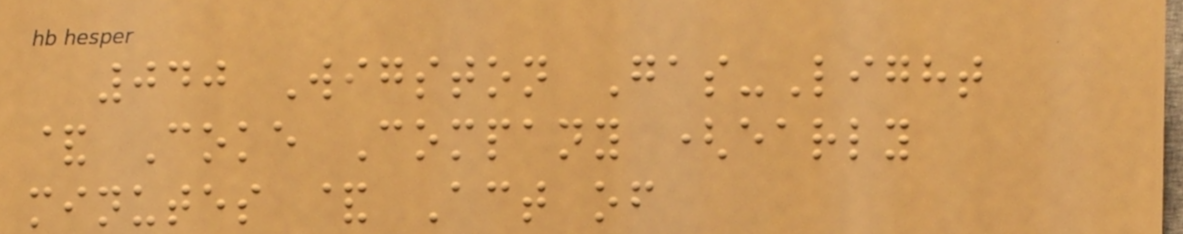040 Wigston Gas-Light
& Coke Company (early
minutes & Act of
